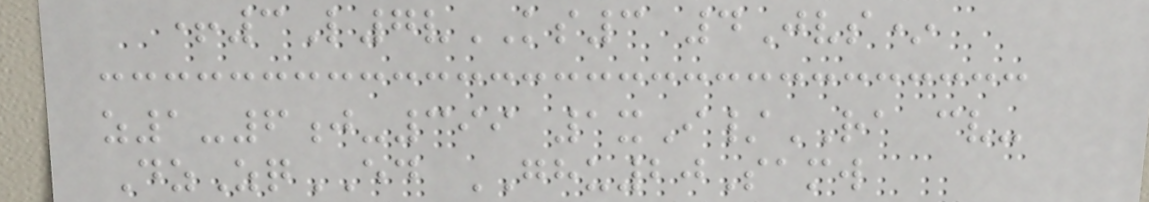+3L7vKS3 4Jvs*
z1-6j-399 1xI/RA cv-
DzZqED GHU20Samw
